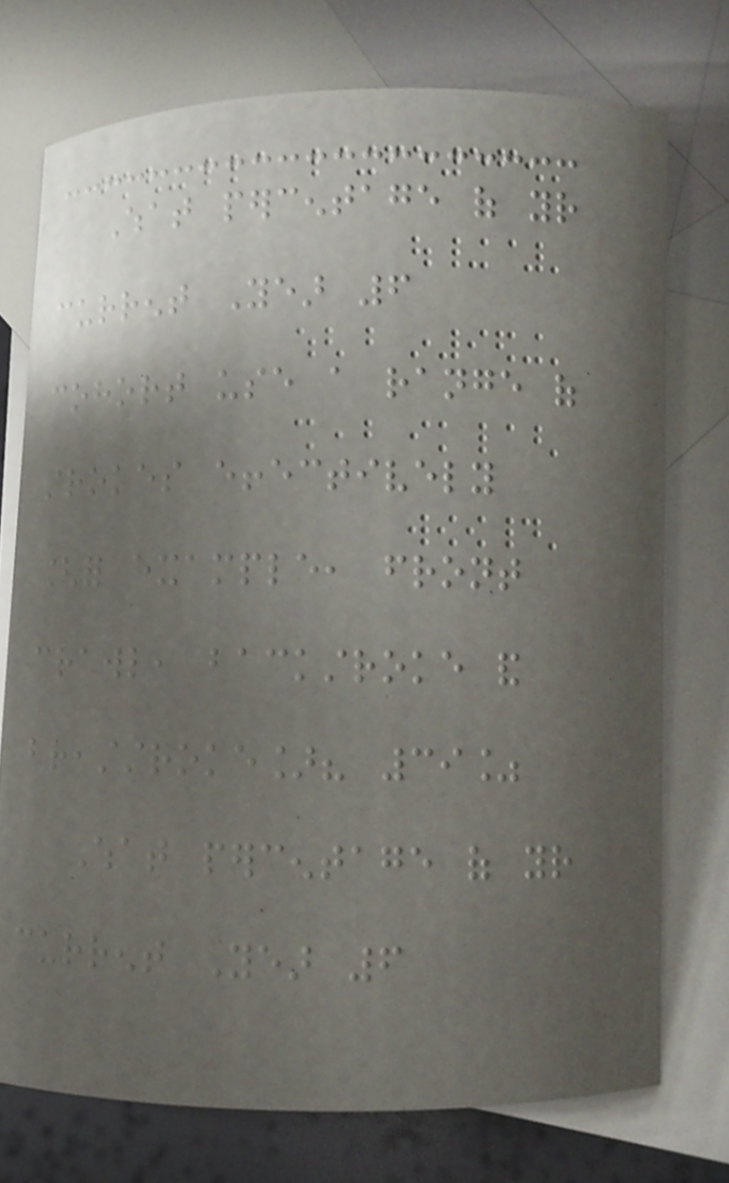What percentage of your
current Year 6
cohort use a range of
strokes effectively
[for example, front
crawl, backstroke and
breaststroke]? 39%
What percentage of your
current Year 6
